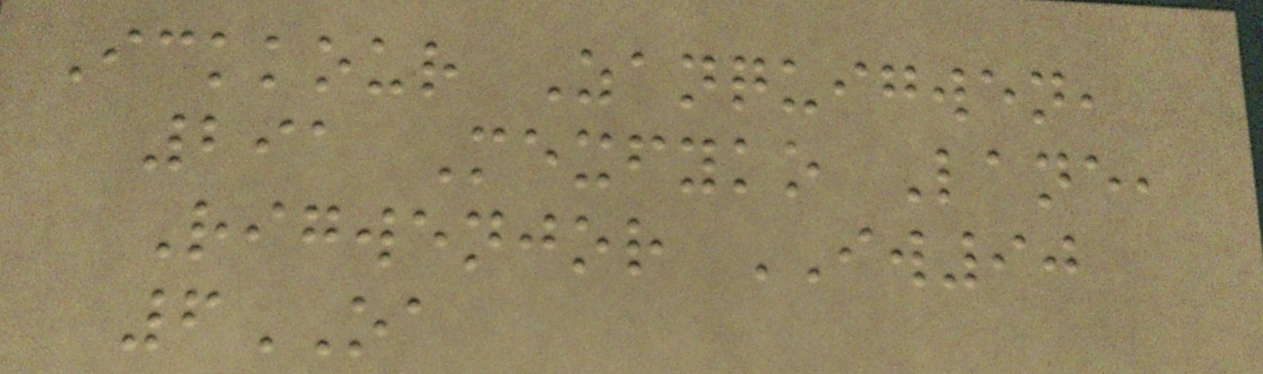Ickkour Zanquigwen,
291 Mexfyko Lane,
Rigwenjor IW90
6OA
